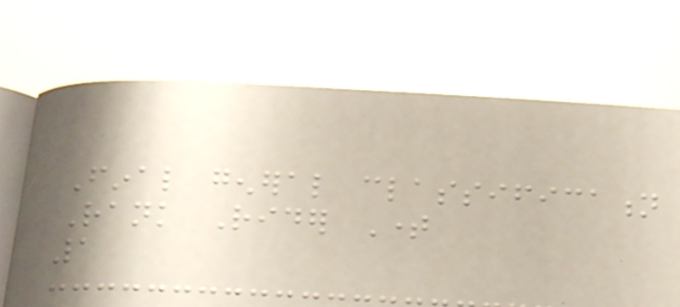Final general classification
Rank Rider Time
1
